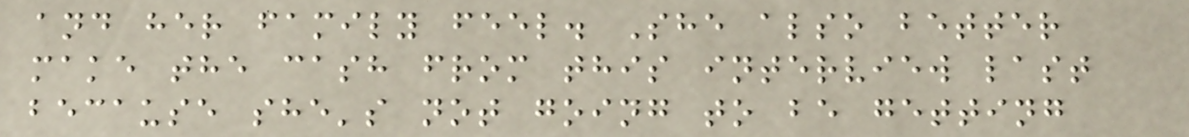and her family feel. She also better
make the cash from this interview last
because she's not going to be getting
